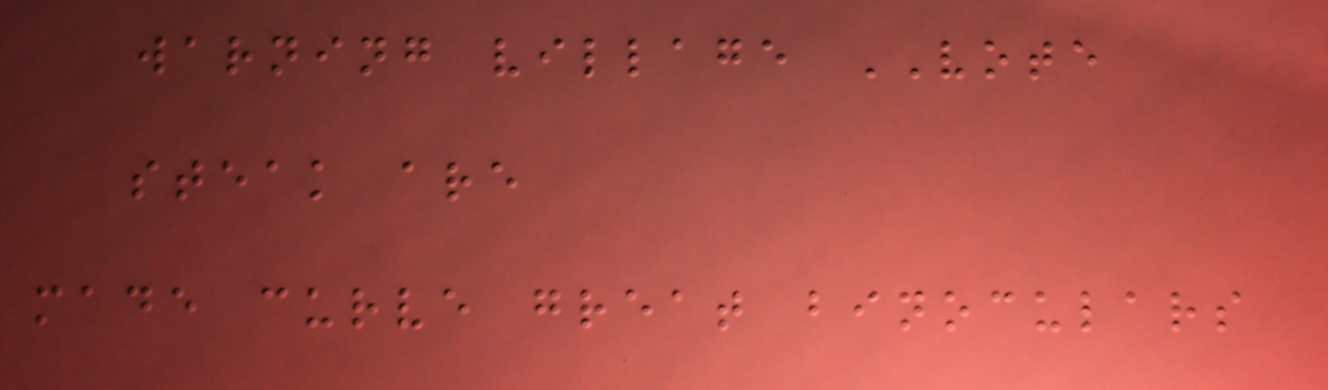warning village VOTE
steak are
made curve great binoculars
